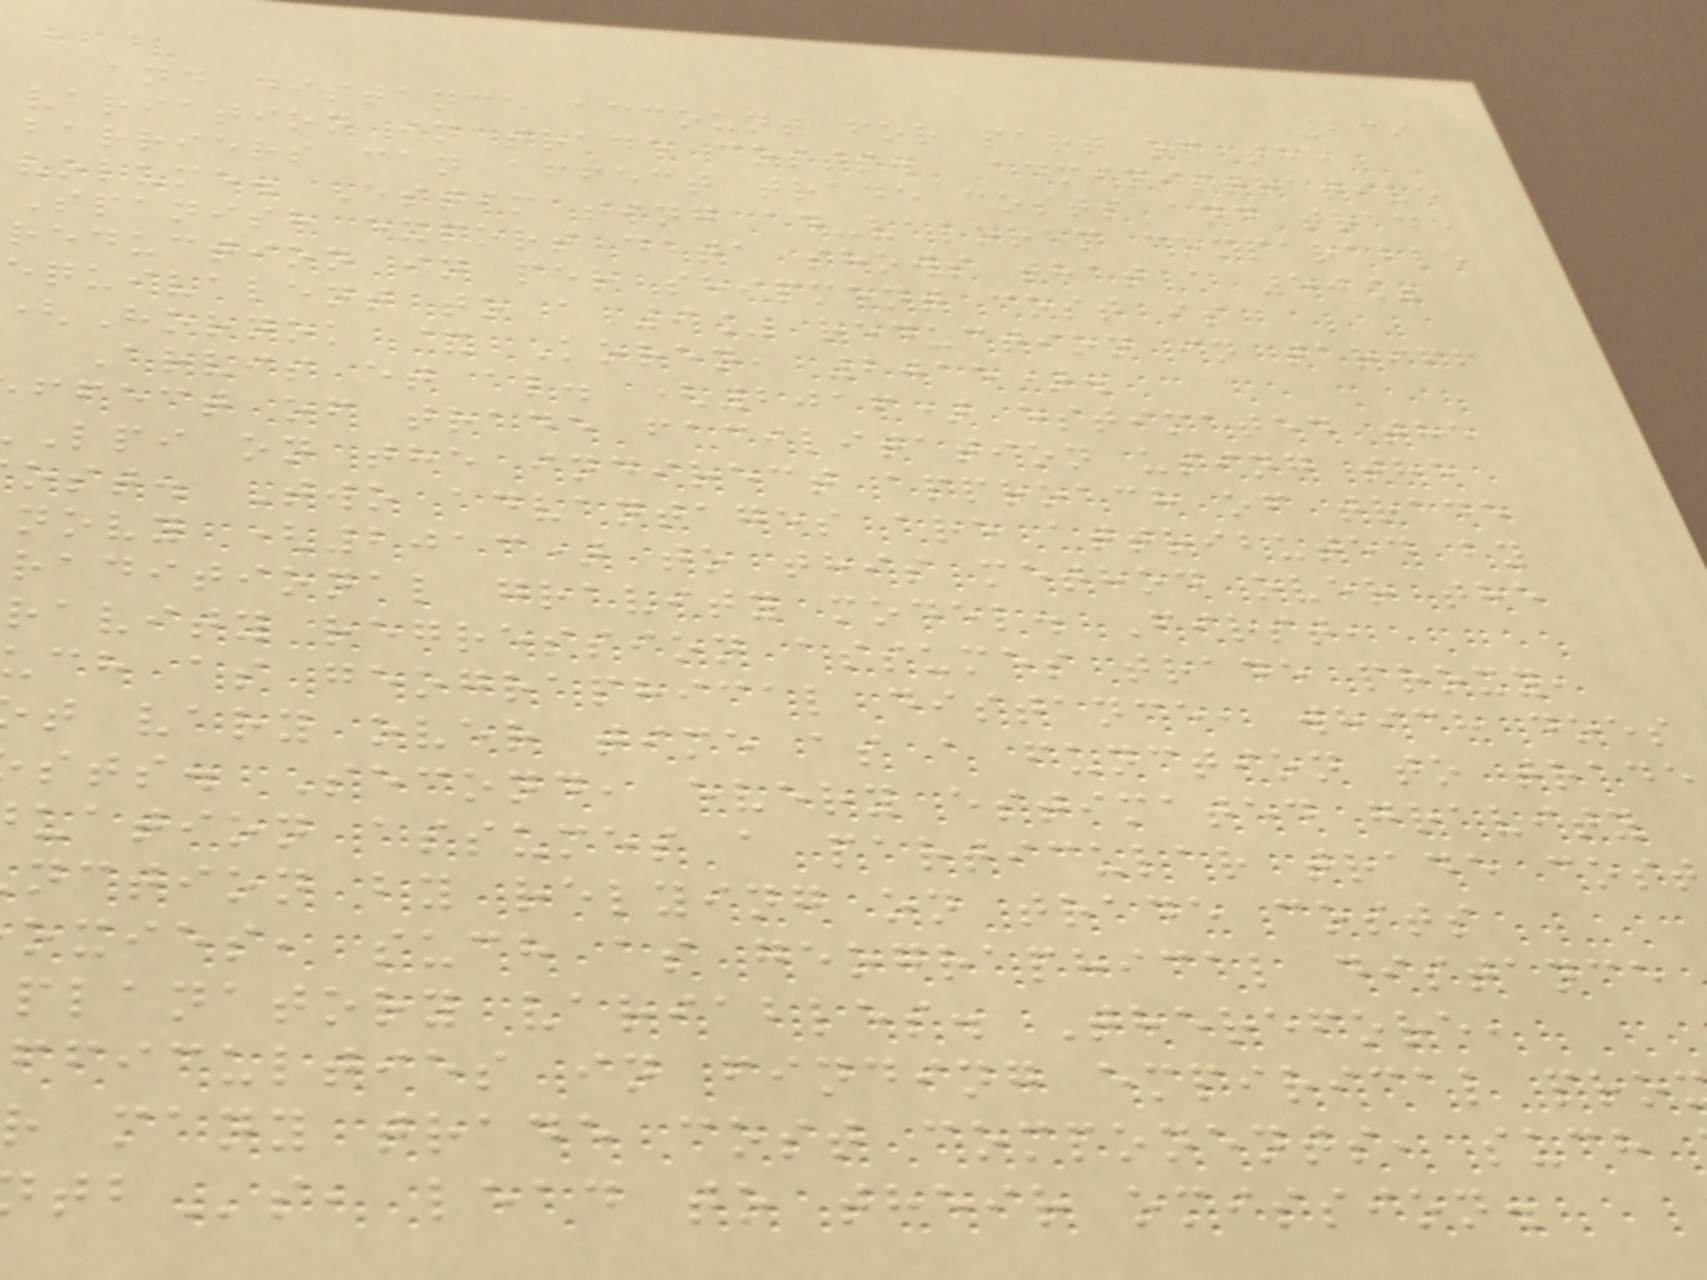239
and distance account for part of the
variation in trade costs. Administrative
barriers can affect trade costs and trade
volume. Estimating ad-valorem comparable
Spanish export data shows that a 50%
reduction in per shipment cost is
equivalent to a 9% reduction in tariff
Hornok & Koren, 2015).
Arvis et al. (2016) estimated the
ffect of trade facilitation using the
lpi on the indirect approach of trade
ost. Two advantages are attributed by
novy (2013) to this method over the
raditional gravity model. First,
ravity regression assumes trade proxy,
ch as geographical distance, which does
t vary over time as a function to trade
sts. Second, every estimated gravity
uation assumes a particular trade cost
nction by relying on trade costs
oxies, such as geographical distance
planatory variables. Therefore,
fficulties in finding empirical pro
r many trade cost components, such
s, lead to their omission.
